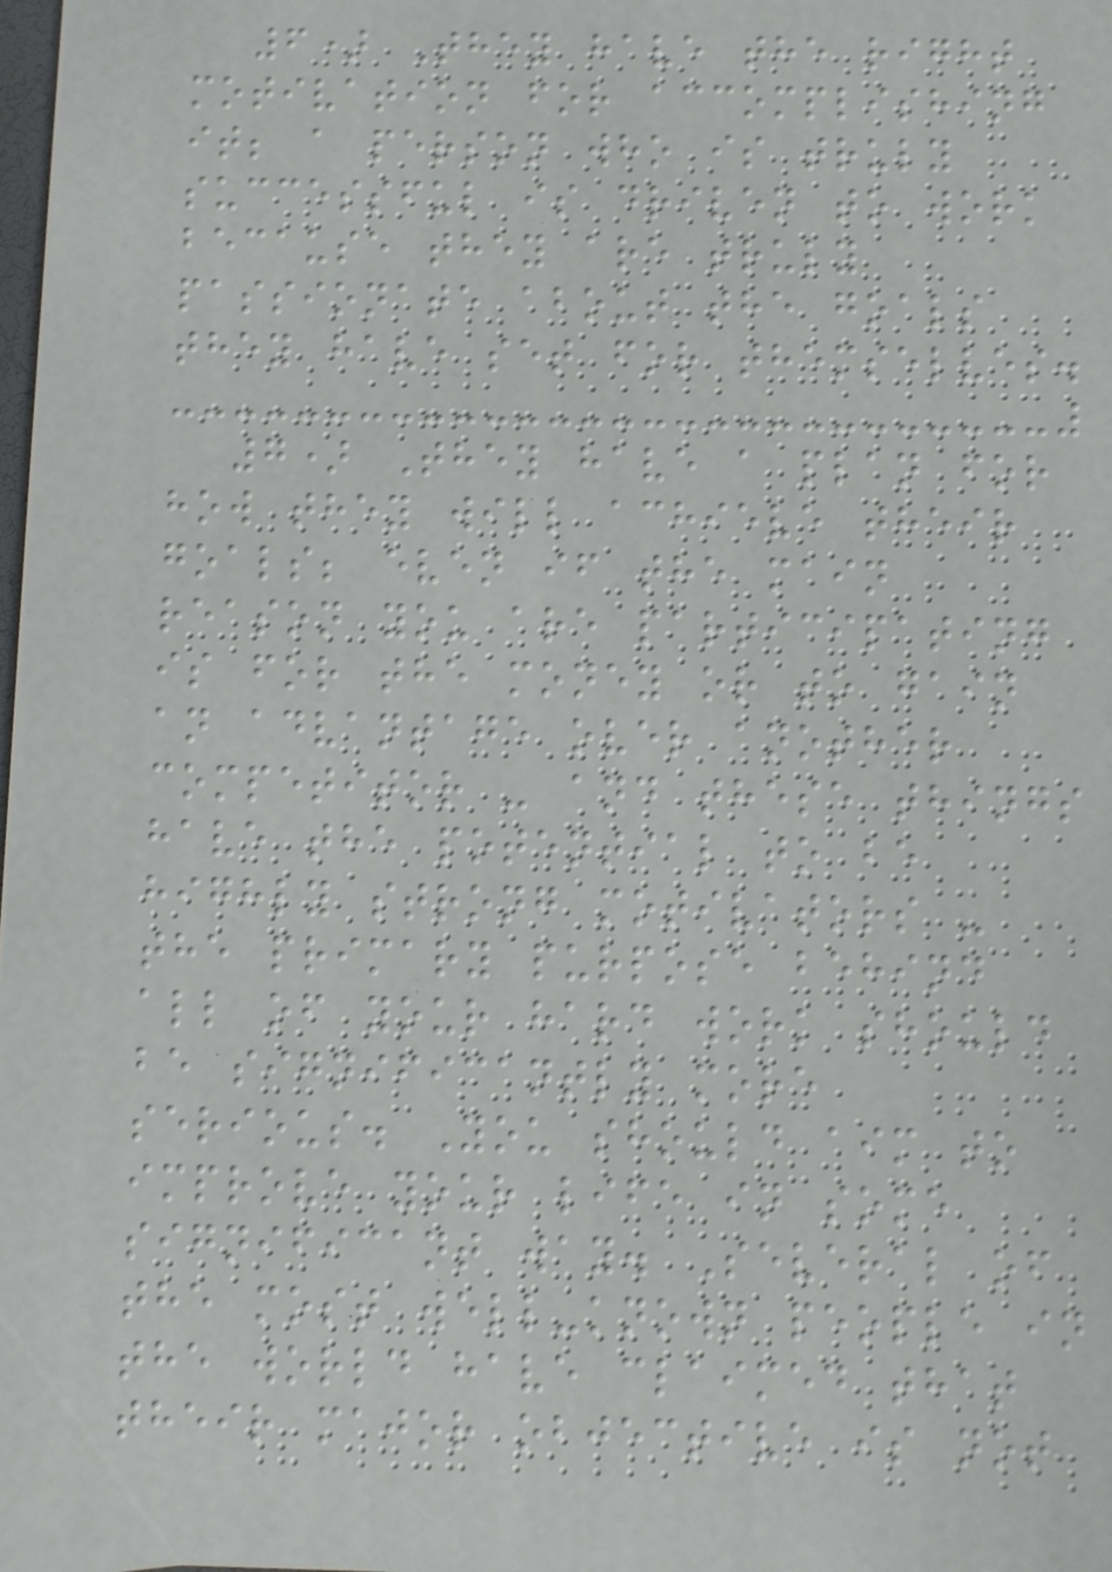6) They have the right
motivation for accomplishing
it; a person who is truly
successful is driven to work
because they are truly
passionate about the goals
they have set for themselves.
7) They have a plan for
how they will achieve their
goals; even if the main
reason you are participating
is for the money or to gain
an advantage over another
competitor - and these things
have the potential to be
highly strong motivators -
the primary purpose behind
all of your hard work should
be significantly more
serious. You should aim to
improve your life in some
significant way. Several of
the most well-known people in
the world have claimed that
their major objective is not
